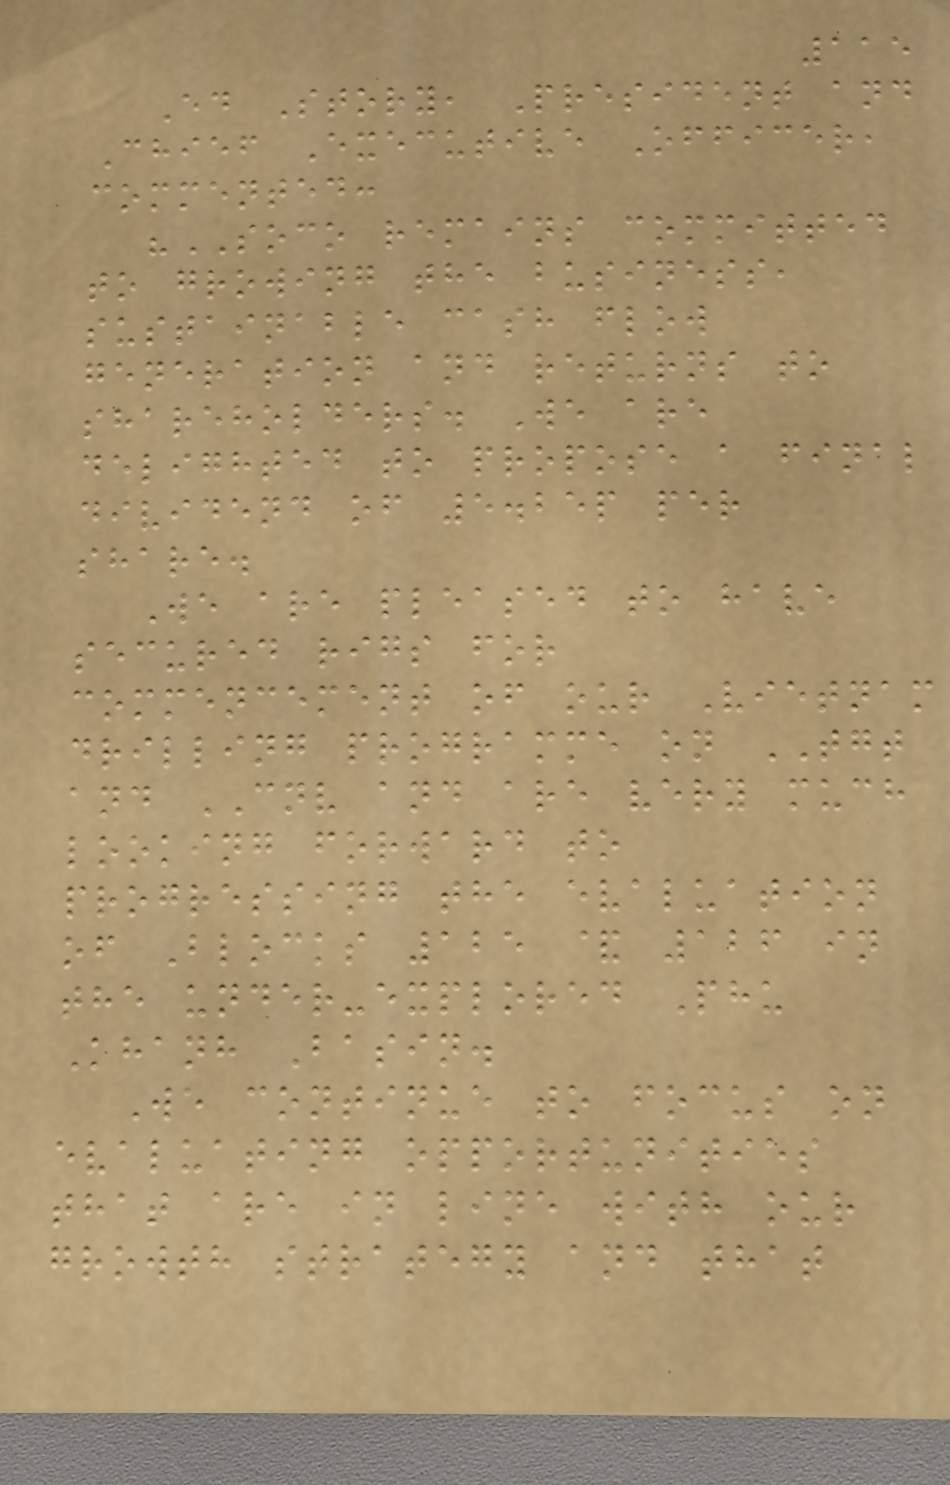115
Ed Story, President and
Chief Executive Officer,
commented:
"SOCO remains committed
to growing the business,
sustainable cash flow
generation and returns to
shareholders. We are
delighted to propose a final
dividend of 5.25p per
share.
We are pleased to have
secured rigs for
commencement of our Vietnam
drilling programme on TGT
and CNV and are very much
looking forward to
progressing the evaluation
of Blocks 125 & 126 in
the under-explored Phu
Khanh Basin.
We continue to focus on
evaluating opportunities
that are in line with our
growth strategy and that
